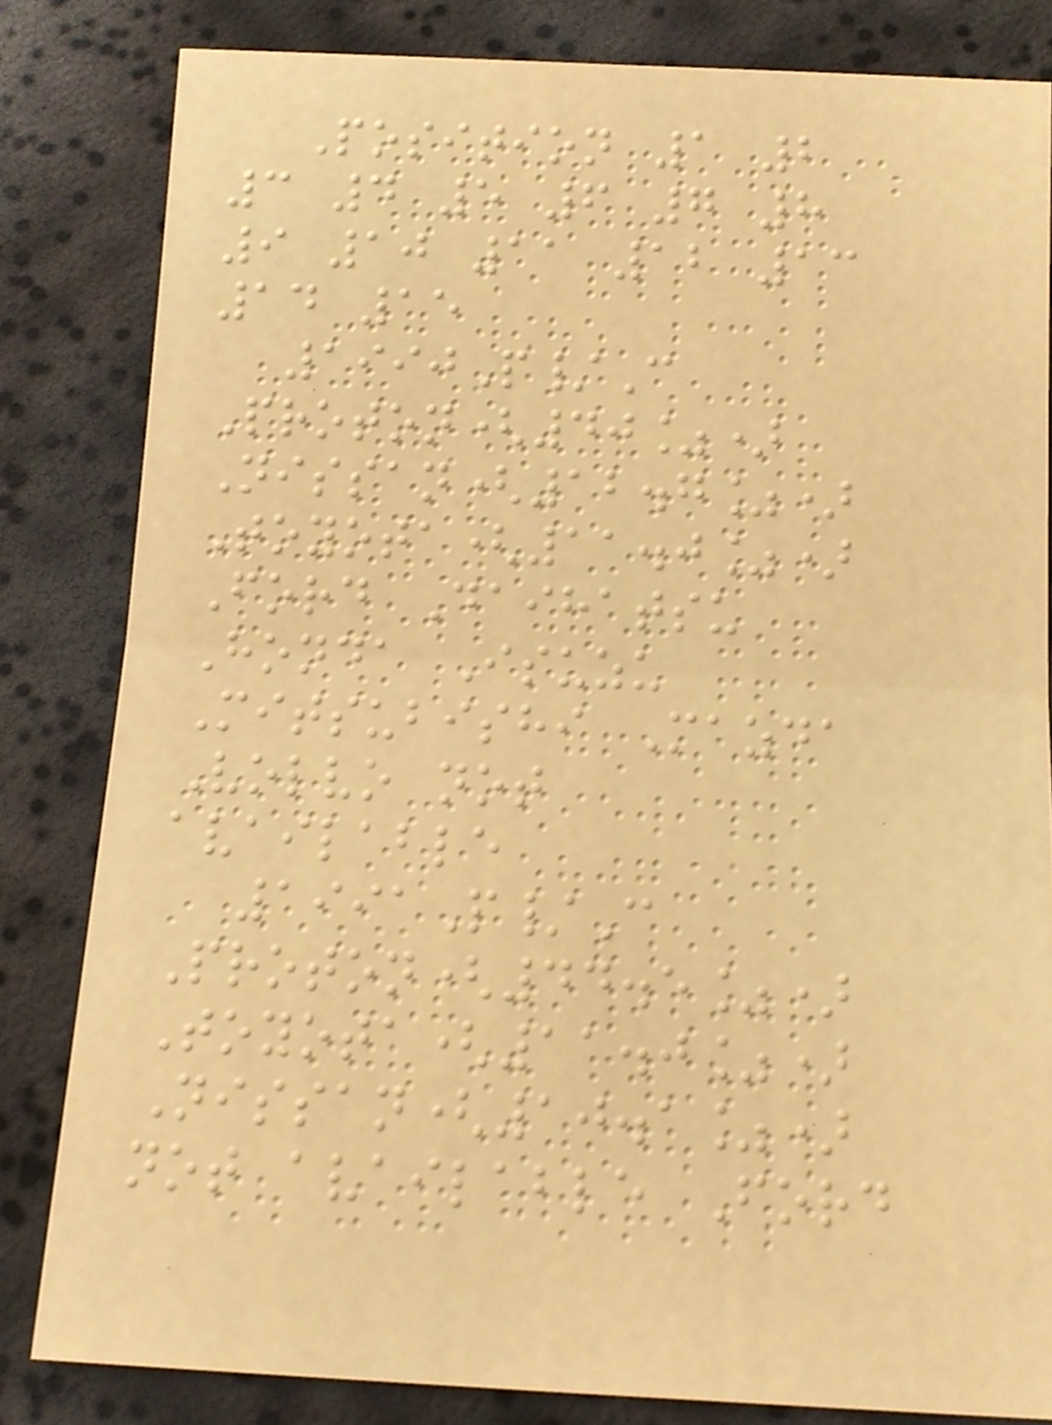Position 1 2
3 4 5 6 7 8
9 10 11 12 13
14 15
1990P/C
Proton(40%)
Nissan(12.7%)
Toyota(11.0%)
Ford Daihatsu
Honda Isuzu
Mitsubishi Mazda
Volvo not
available
1991P/C
Proton(44.5%)
Toyota(11.0%)
Nissan(10.1%)
not available Ford
